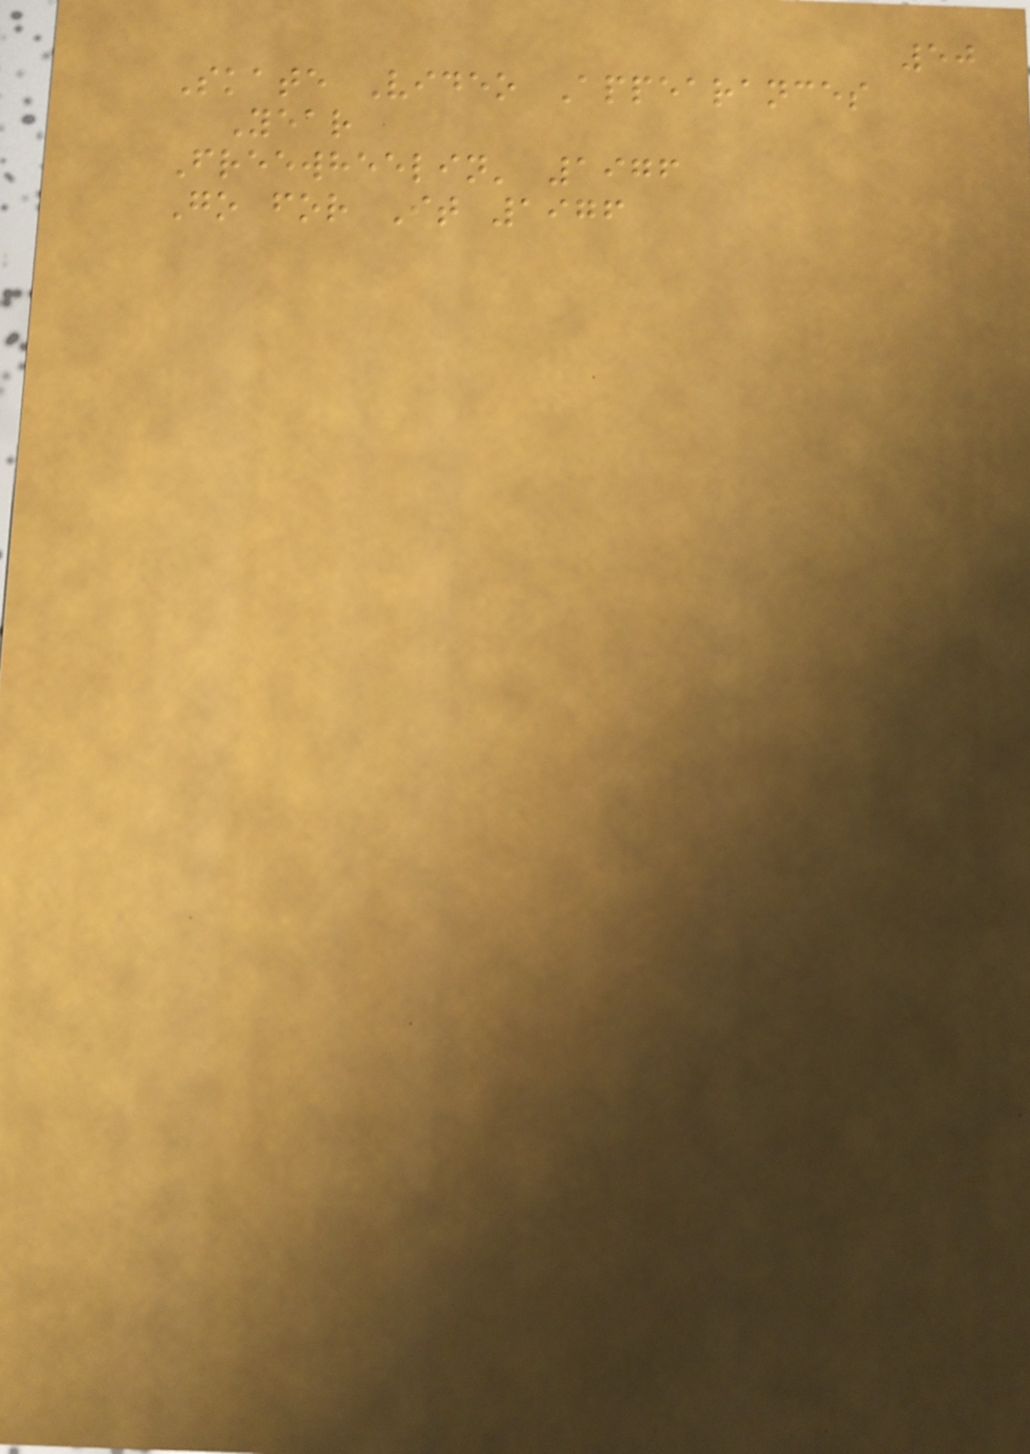50
Skate Video Appearances
Year
Freewheelin' 1976
Go for It 1976
